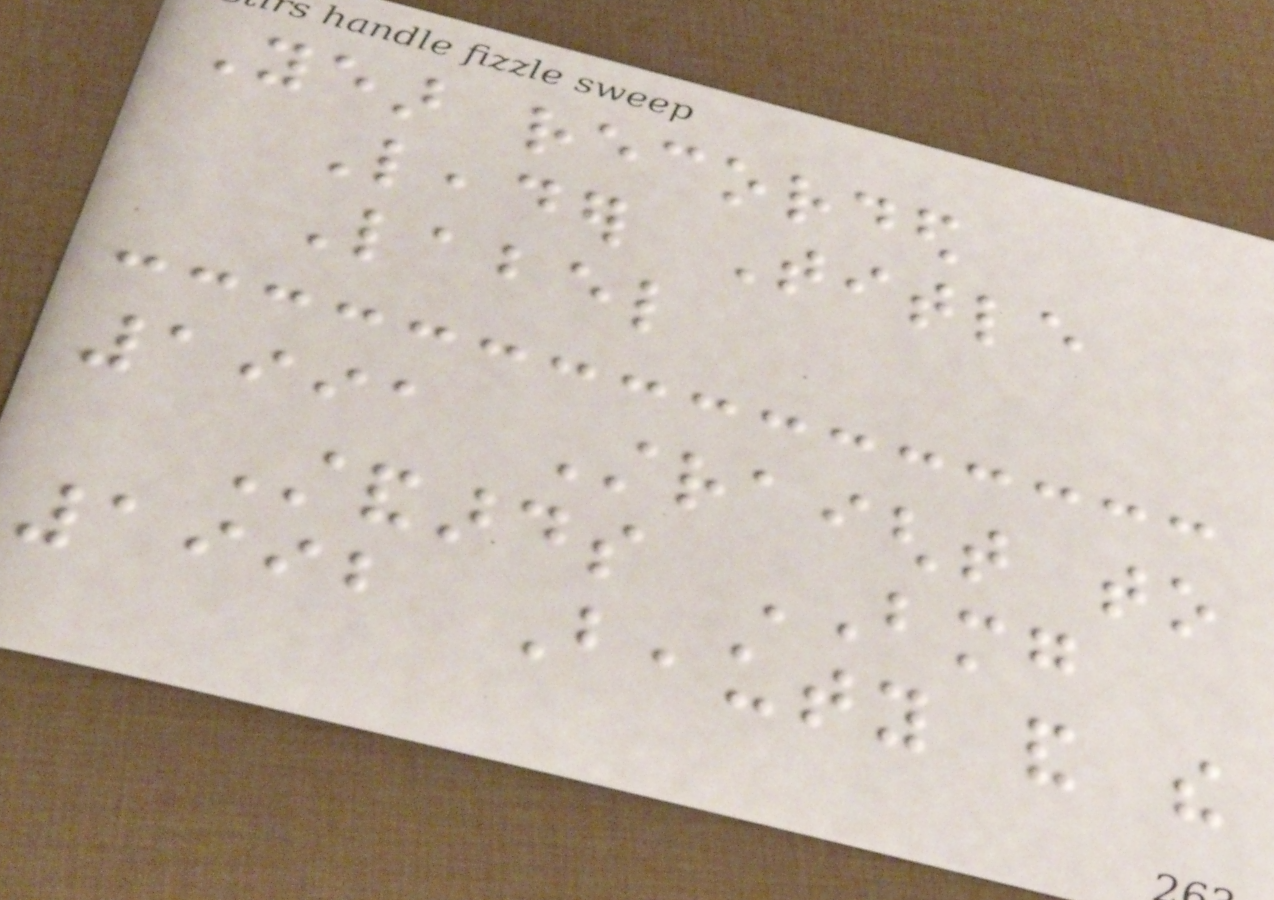Year recorded
Leader Title
Label
1991 Straight to
Standards BMG
1992 Beauty and the
